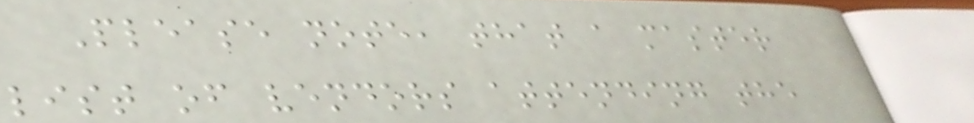Please note, that a master
list of vendors attending the
